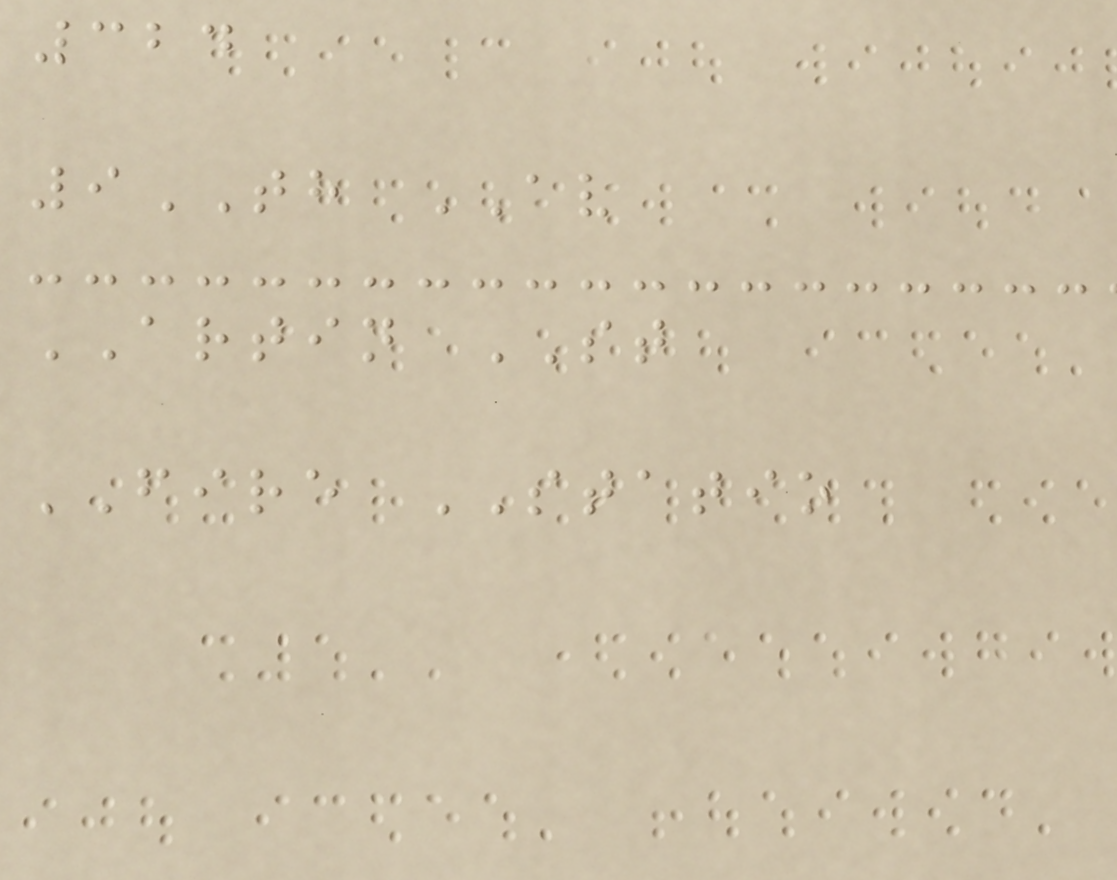324
9TH AV
ARTIN ST
FIRE STATIO
